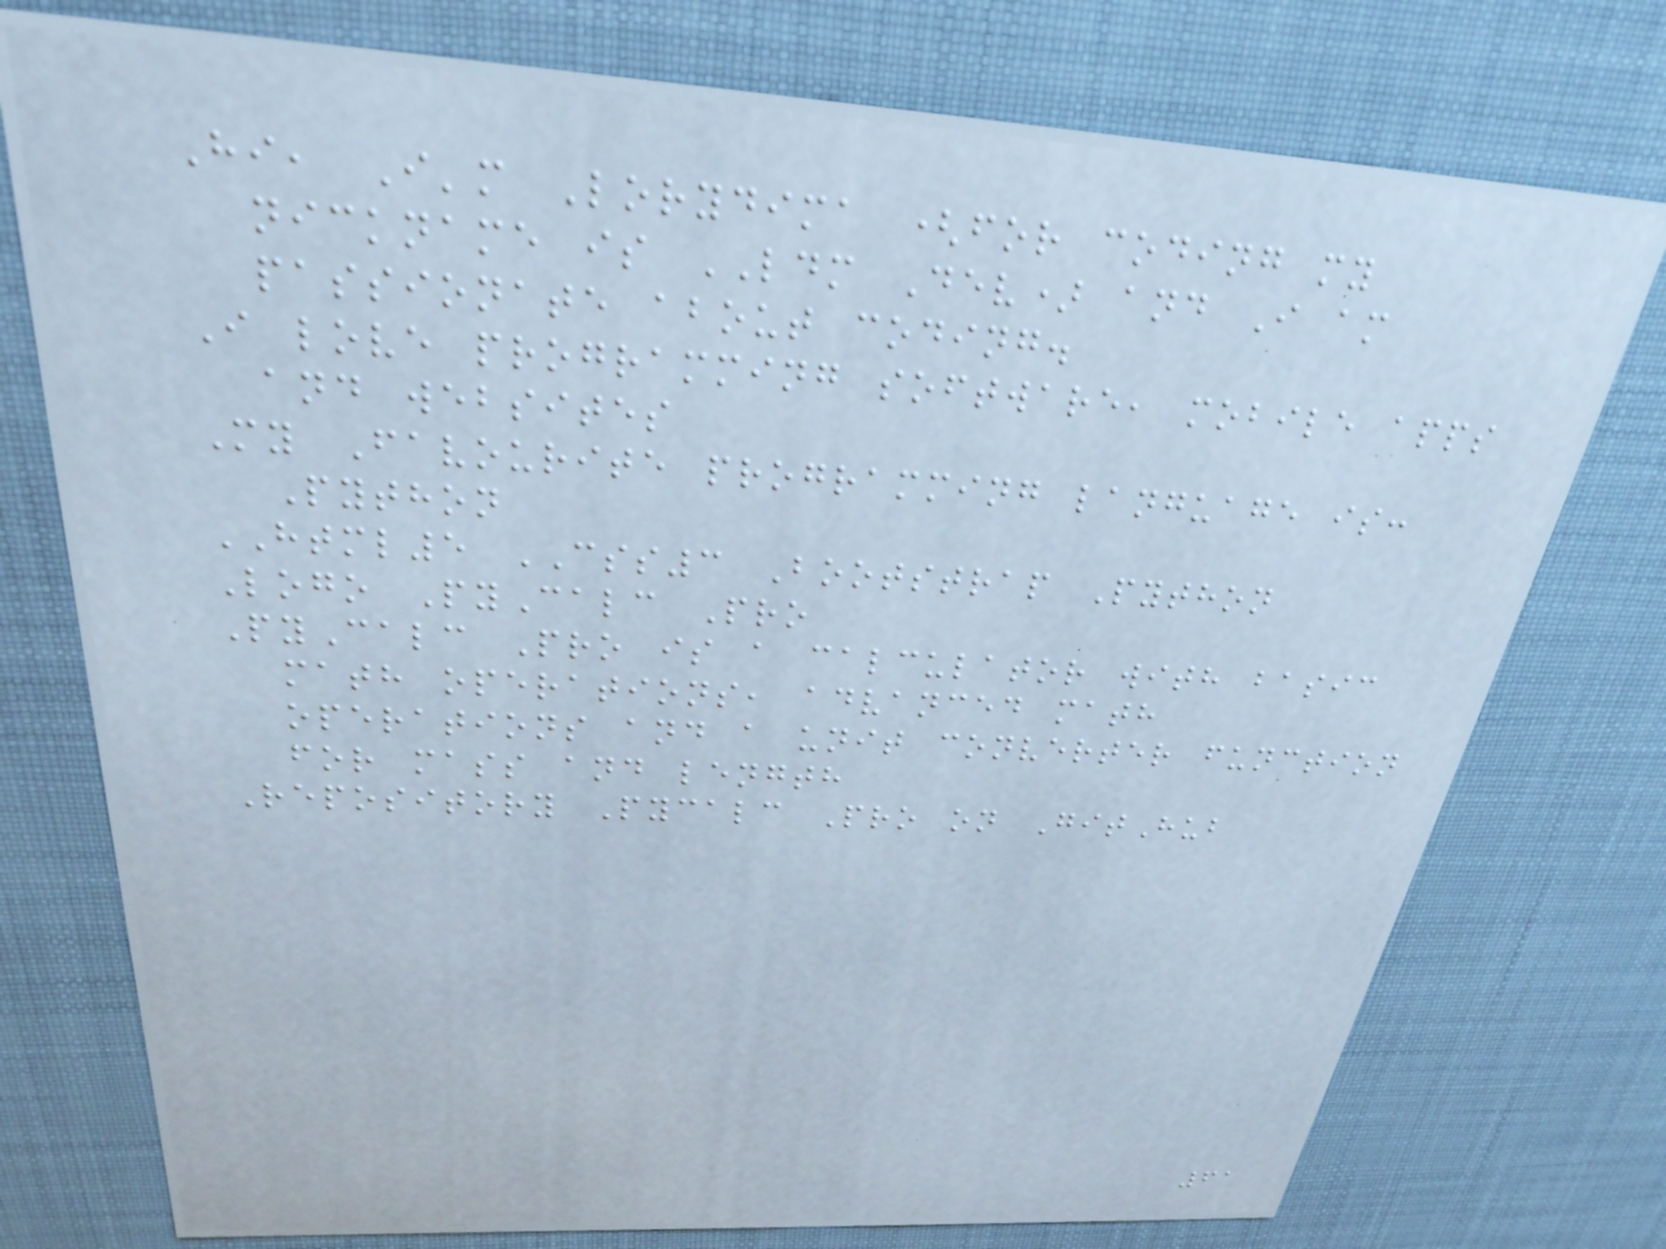Hi, I'm Lorydima (for coding my
nickname is LDM Dev) and I am
passionate about coding.
I love programming software, mobile apps
and websites
My Favourite programming language is:
Python
HTML5 CSS3 Bootstrap Python
Logo PyCalc Pro
PyCalc Pro is a calculator with basic
math operations, advanced math
operations and a unit converter function
for mass and length
Repository Pycalc Pro on GitHub
61
